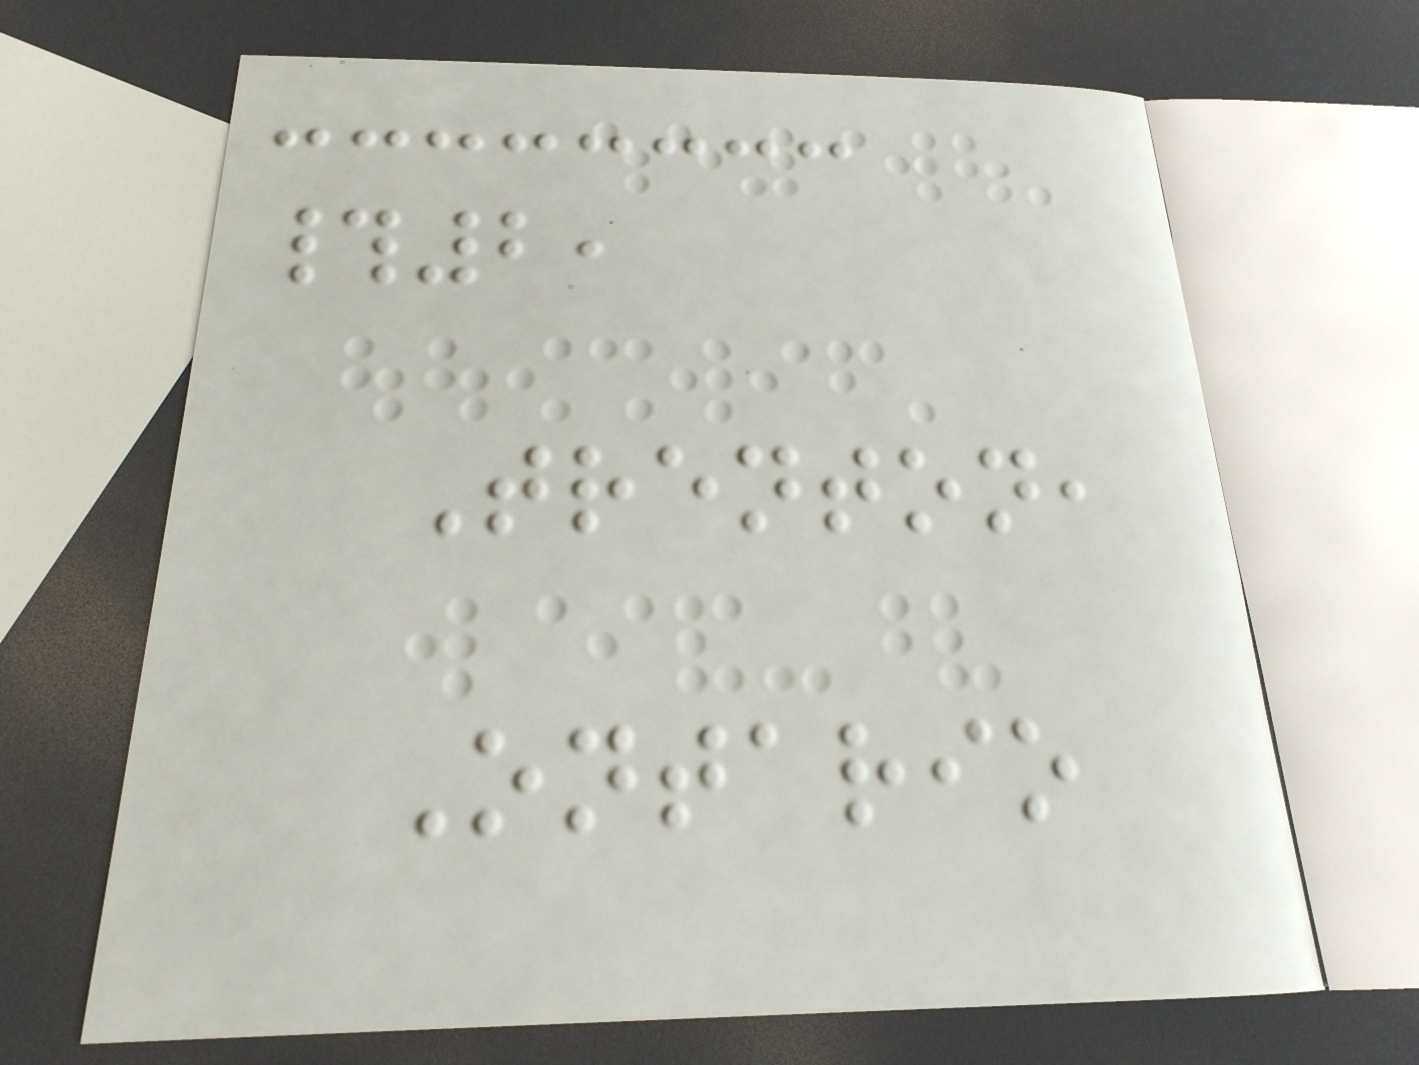#2,
Trenton,
Ontario
